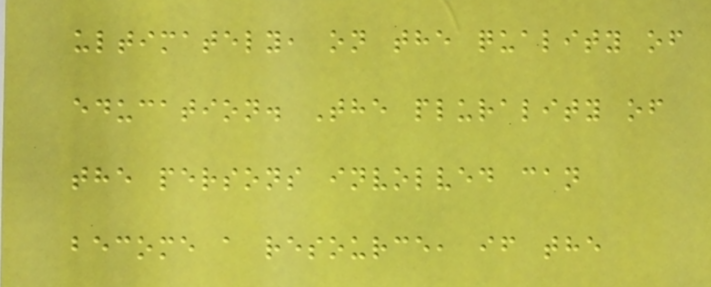ultimately, on the quality of
education. The plurality of
the persons involved can
become a resource, if the
